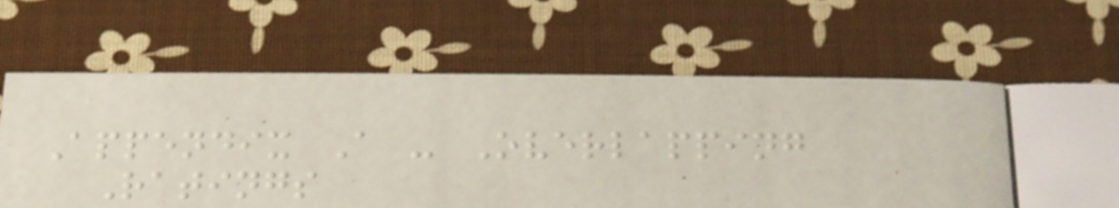Appendix A - Overlapping
Ratings
